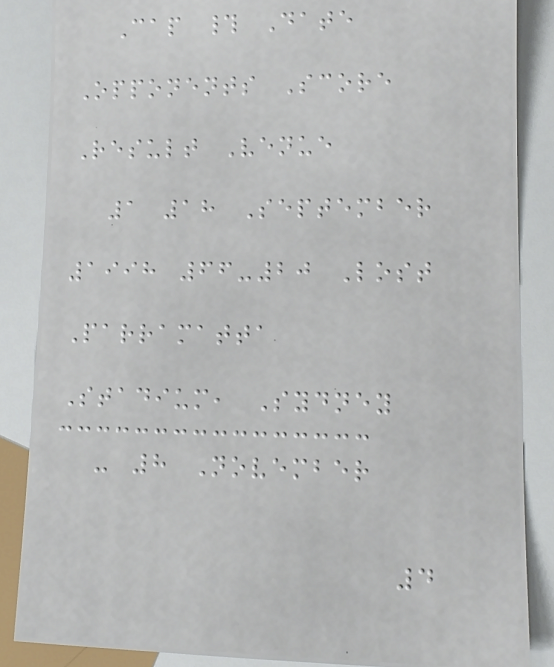Cap # Date
Opponents Score
Result Venue
1 18 September
1998 66-20 Lost
Parramatta
Stadium, Sydney
- 8 November
4
